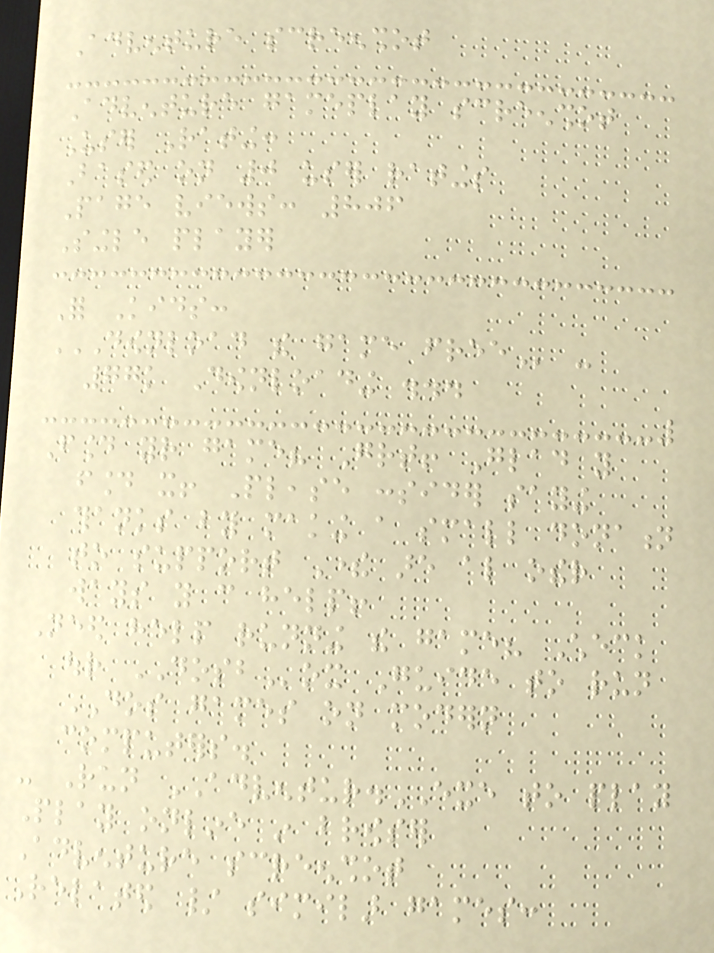Adventure screenshot
Adventure gameplay screenshot
User Rating:
Based on 0 user ratings
Page views: 806
Single player
For Kids:
DOWNLOAD THE GAME FREE -
77k Downloading ...
Found your game? Great! Glad you
found it! Please consider saying
thanks by making a small donation
to support There are also other
ways you can help!
Need help running the game? Check
our DOSBox Guide to run
DOS games on modern
computers.
- Run ADVENTUR.EXE to play
Play online in browser
Adventure screenshot
Related / similar games:
